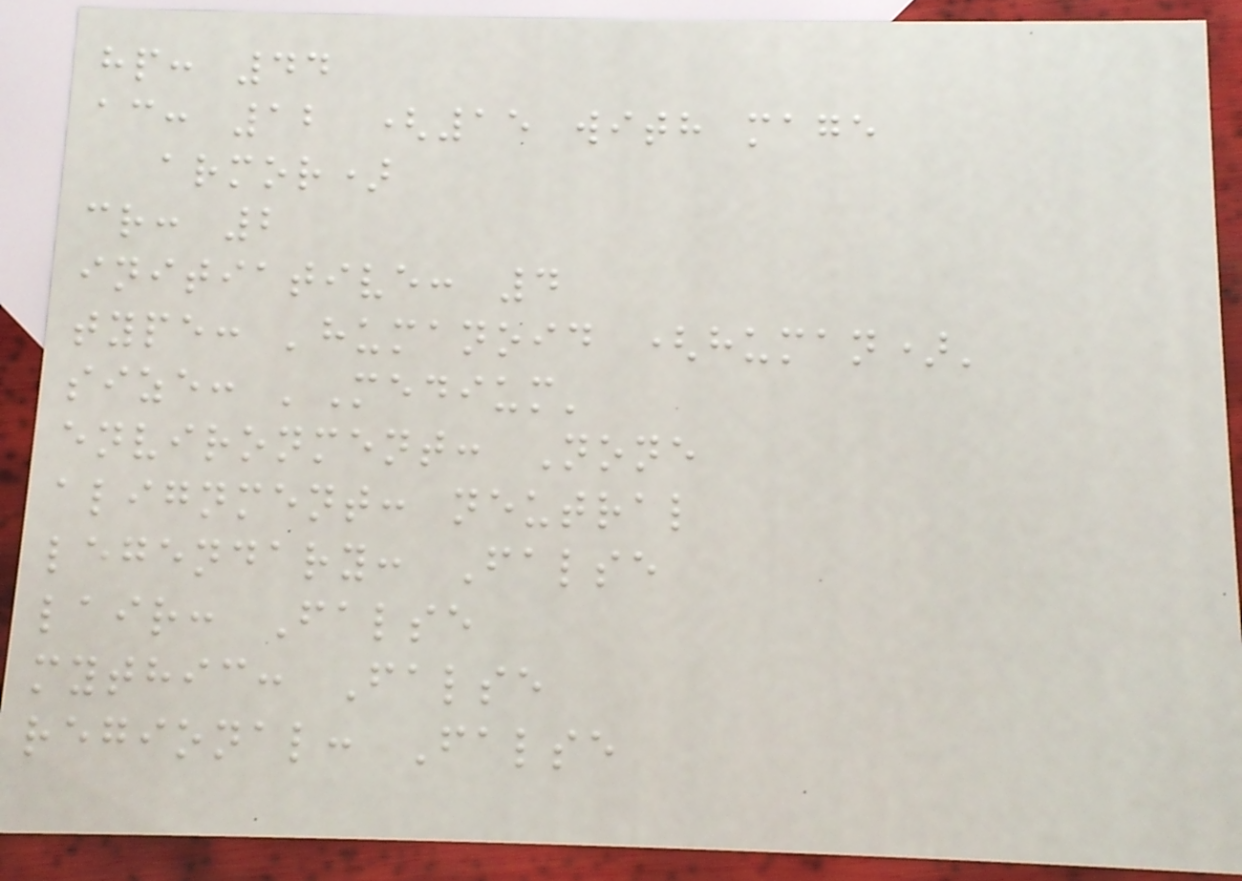hp: 44
ac: 12 (15 with mage
armor)
cr: 2
initiative: 4
type: 'humanoid (human)'
size: 'Medium'
environment: None
alignment: neutral
legendary: False
lair: False
mythic: False
regional: False
